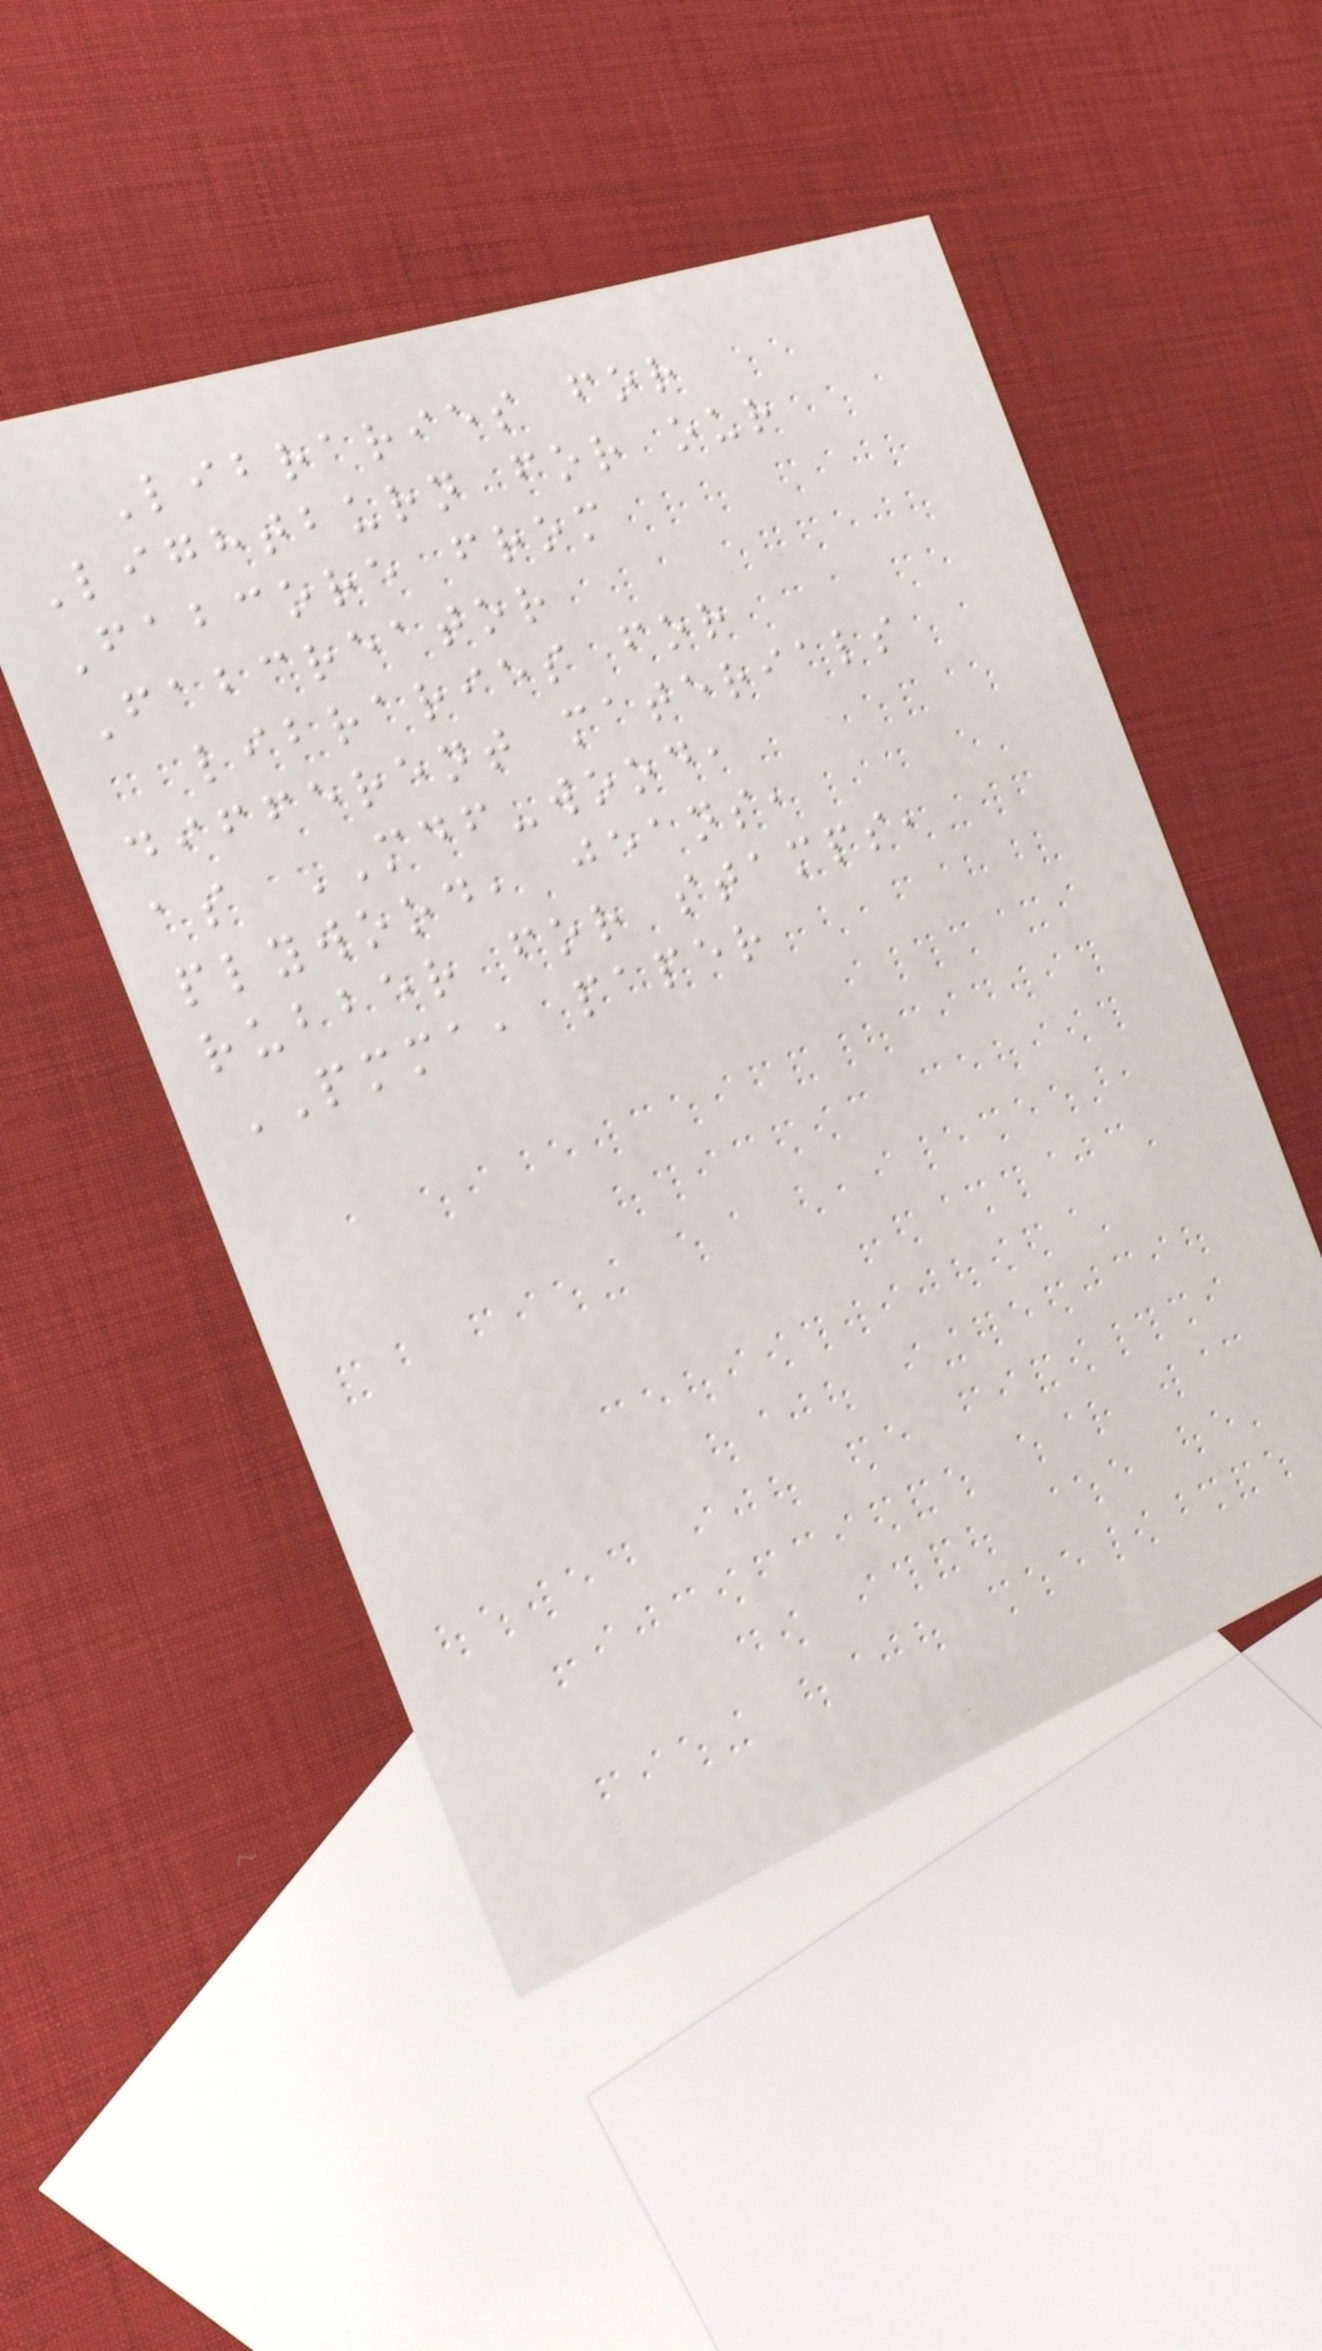Libraries for
Lightburn for our
Fabcore from
Fabcreator
libraries for
different materials
as MDF-wood,
plywood, jeans,
rubber for stamps,
PMMA, paper
